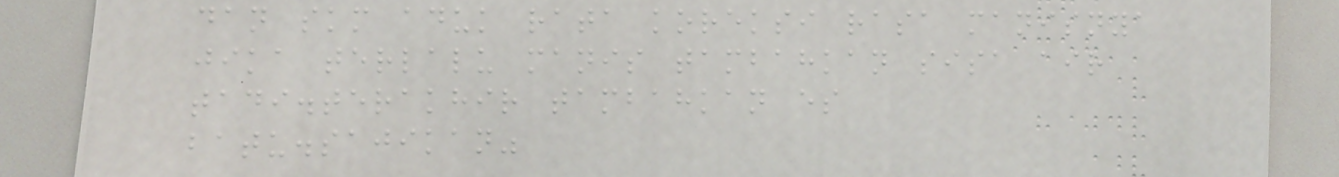dan skm aduk rata koreksi rasa manisnya
jika terlalu manis tambahkan sisa air
tadi.terakhir tambahkan es
batu.sajikan"
